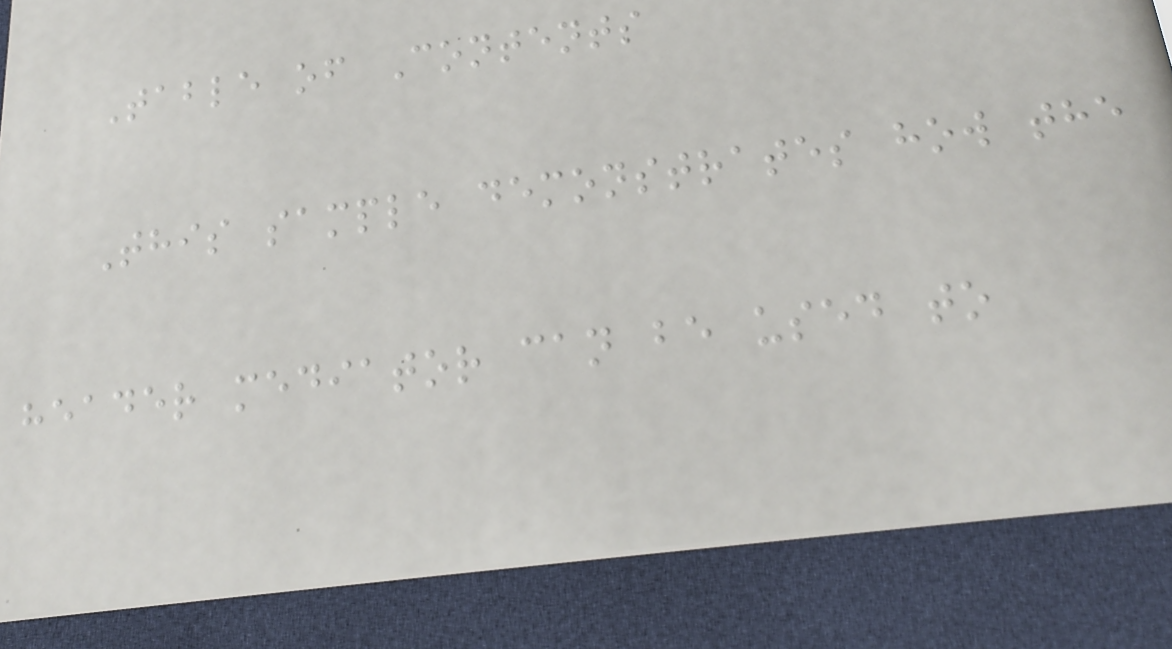Table of Contents
This sample demonstrates how the
header mediator can be used to
